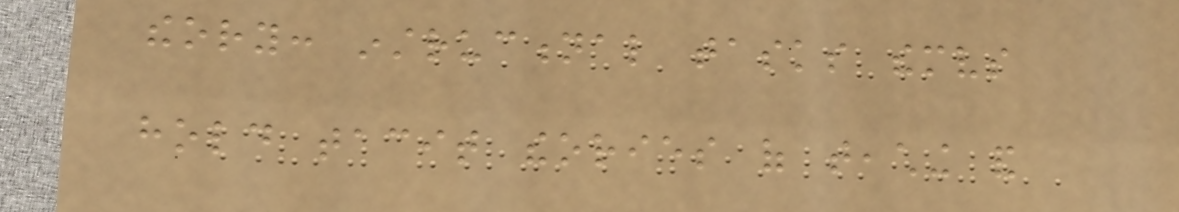theory: instructional tasks themselves
hold tacit theories of teaching and
